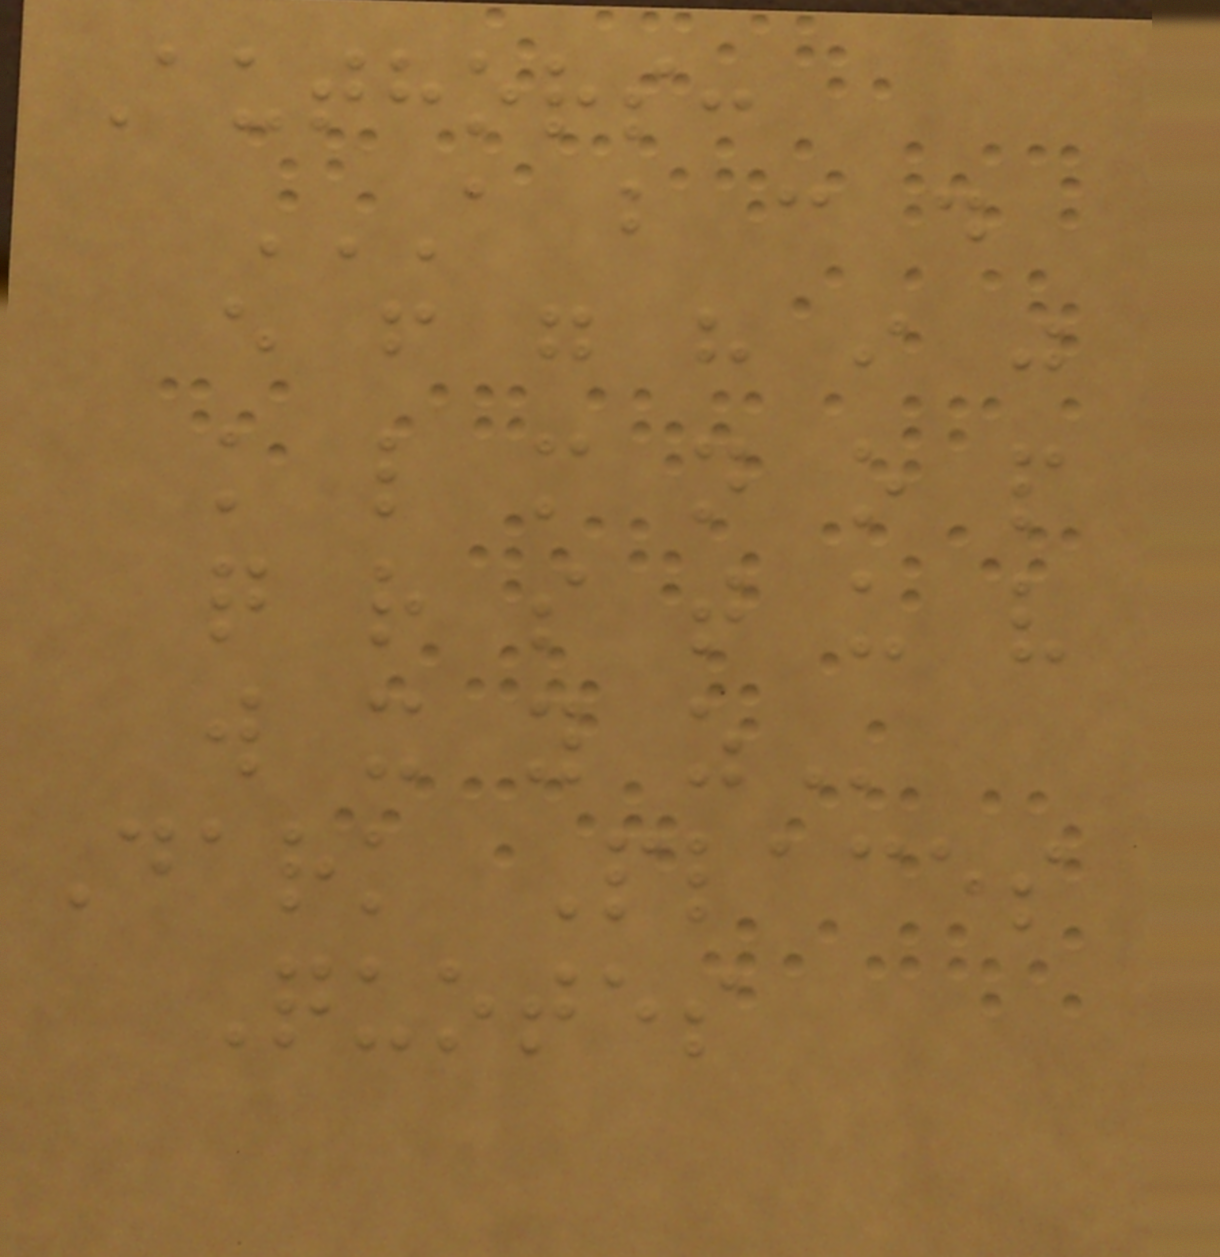Authors:
A B C D
E F G H I J
K L M N O P
Q R S T U V
W X Y Z
Dark Places
Quotes
